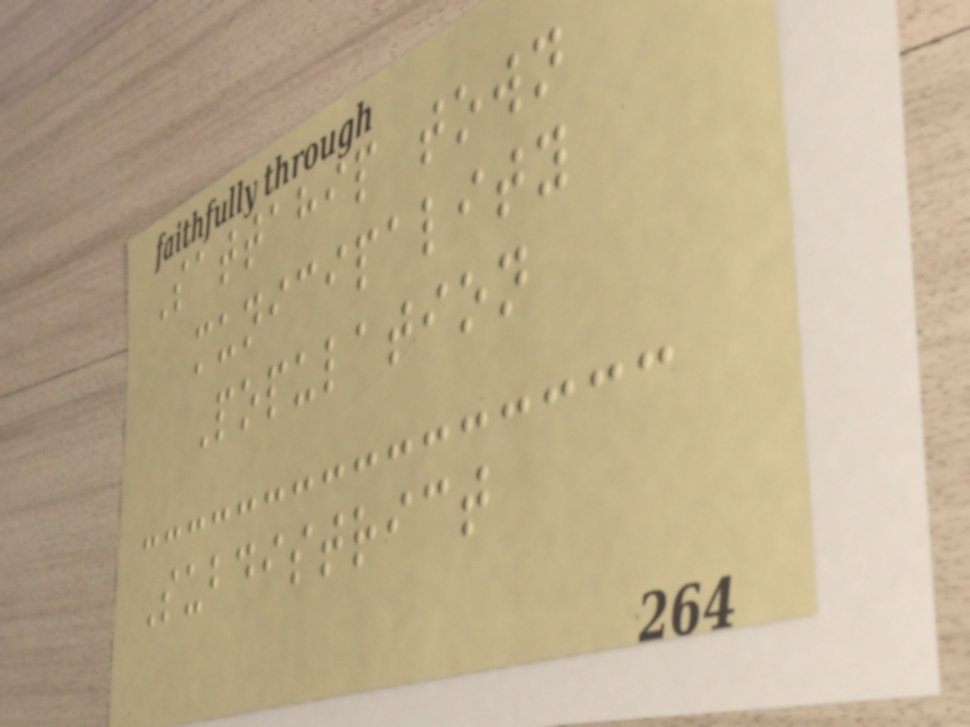Sattahip town
municipality
Population
Subdistrict
